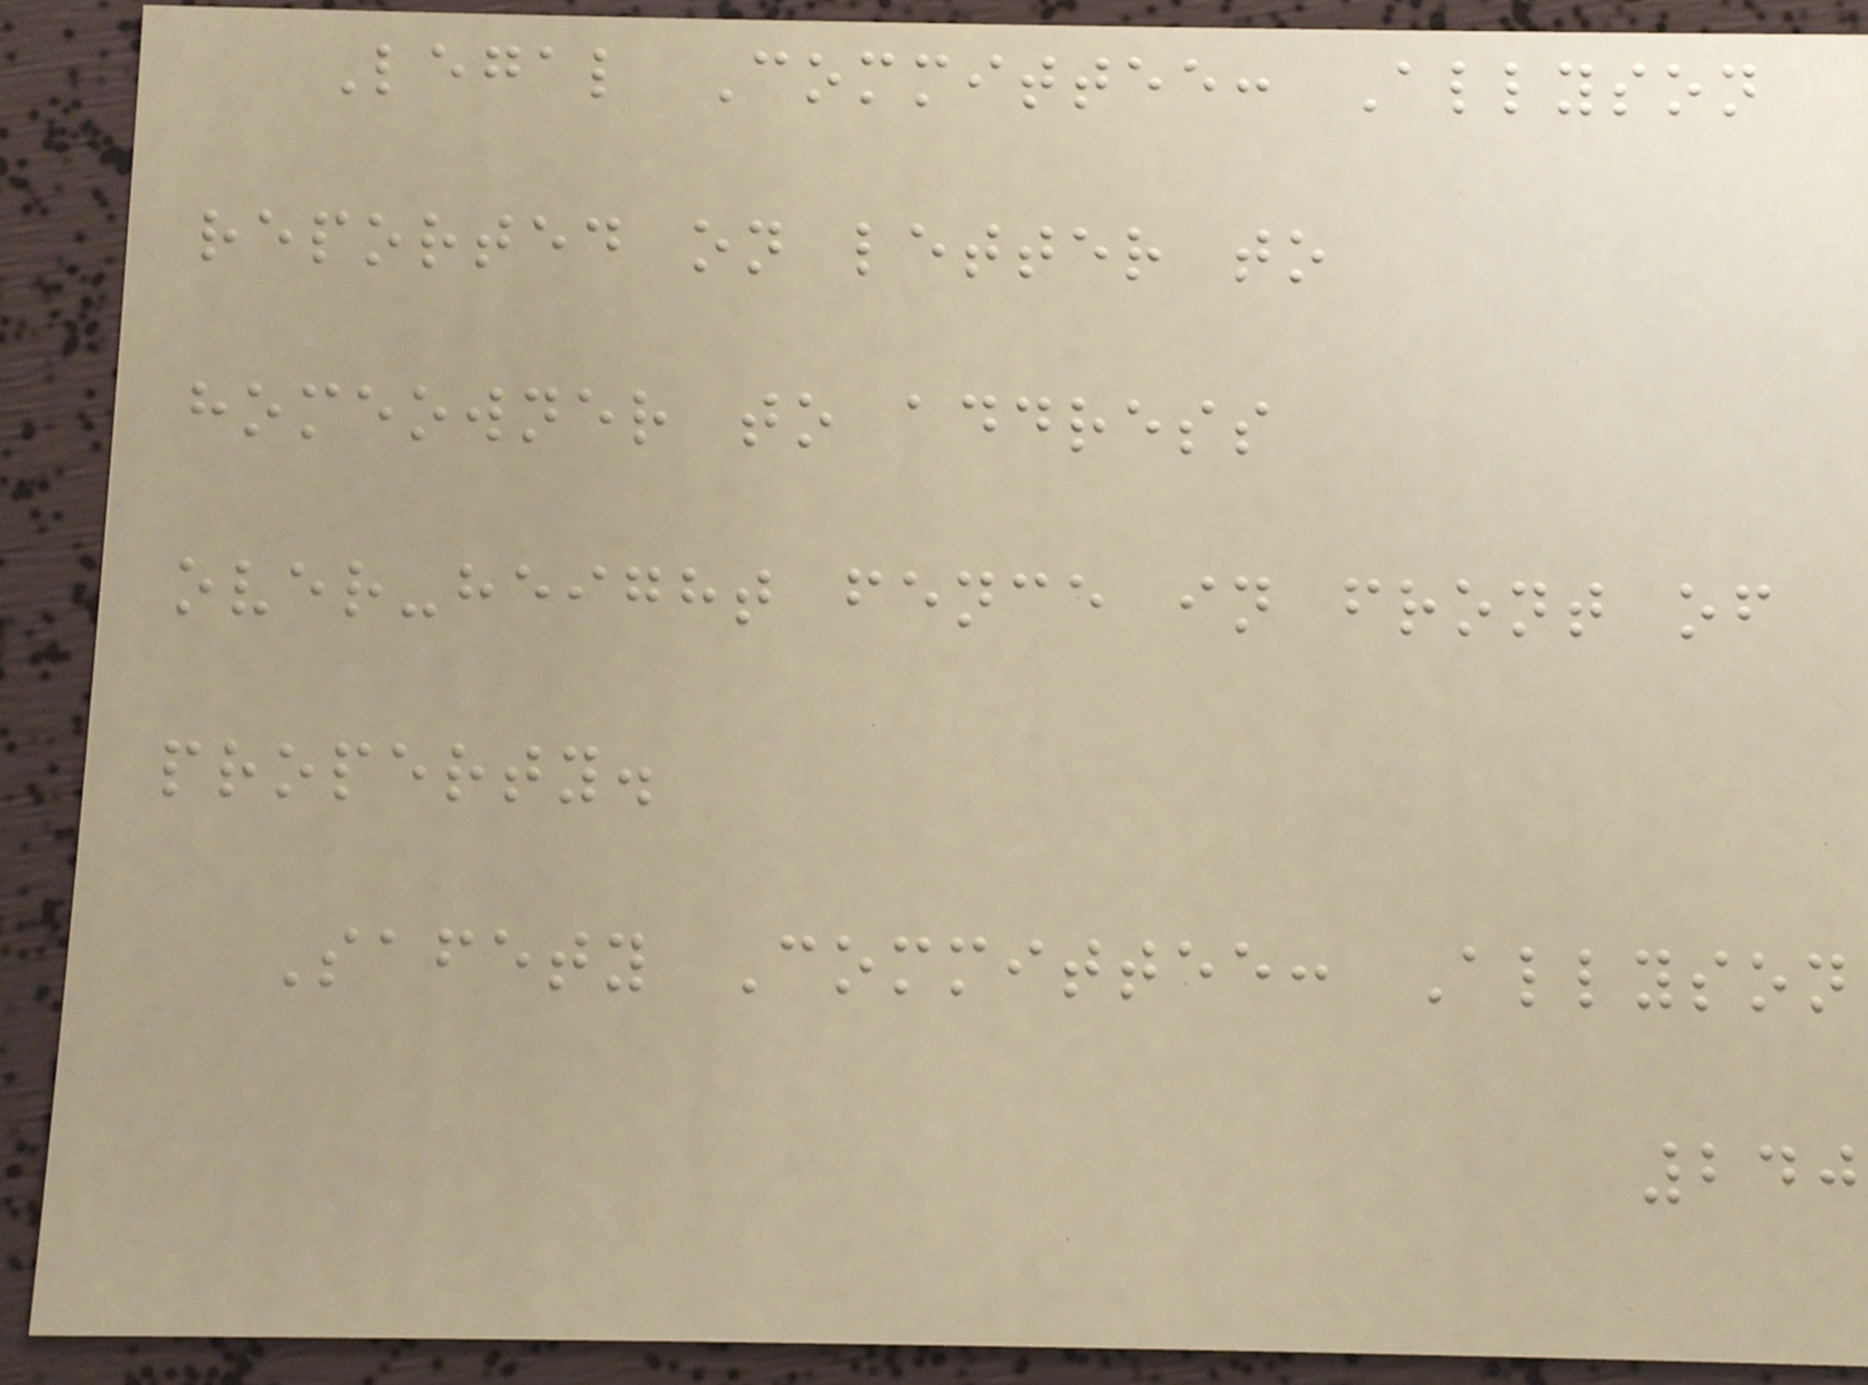Legal Committee: Allyson
reported on letter to
homeowner to address
over-height fence in front of
property.
Safety Committee: Allyson
240
